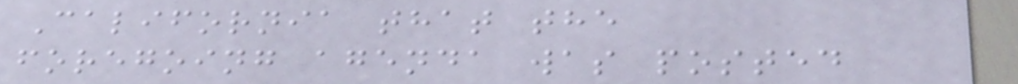California that the
foregoing agenda was posted
